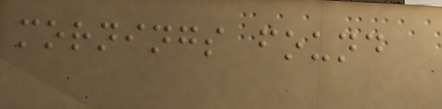mornings found
